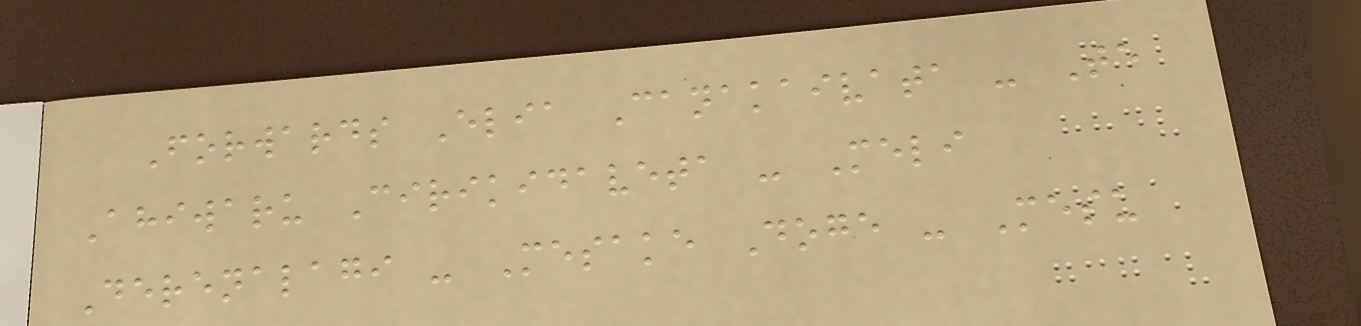Forwards Elia Canakaivata - Te
Ahiwaru Cirikidaveta - Meli
Derenalagi - Mesake Doge - Mesu
